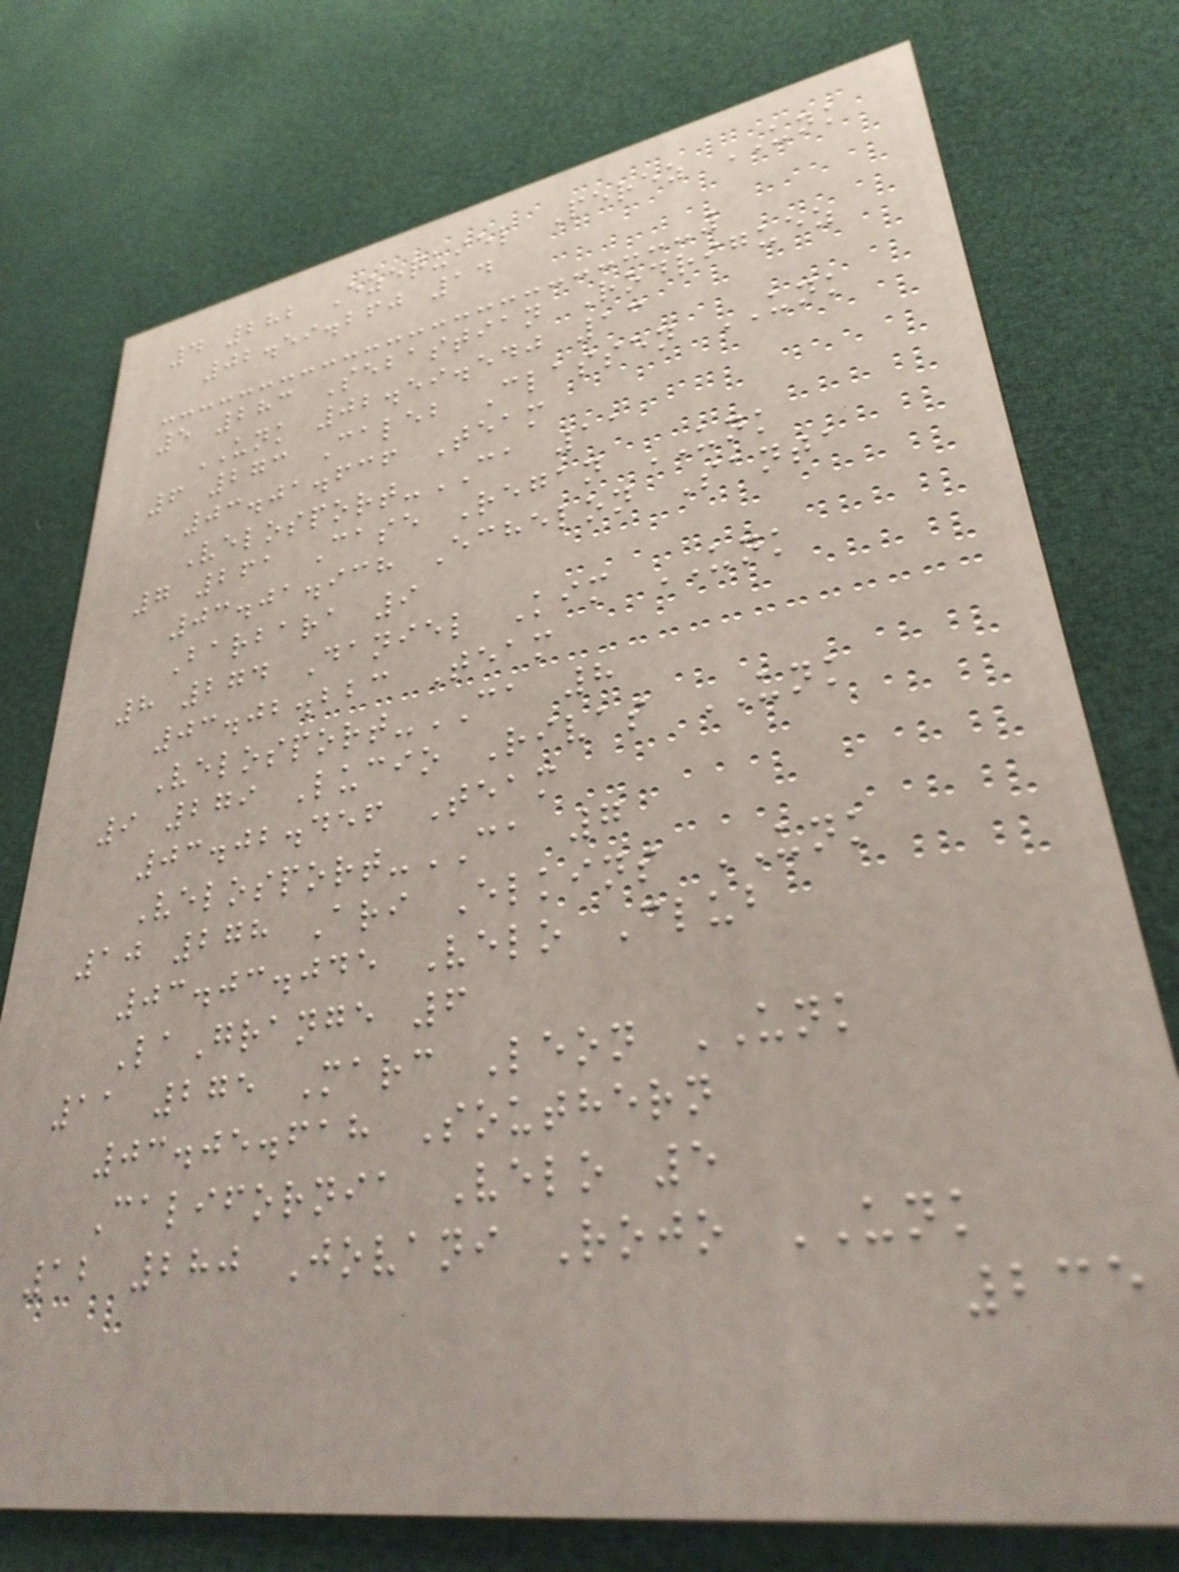4 282 Ezequiel Perez UNK
02.59.260 14
5 283 Sebastian Rodriguez
UNK 02.59.540 13
6 273 Caleb Classen UNK
03.01.636 Team
Velosport-CA 11
7 261 Case Regan UNK
03.01.938 Echelon Santa
Barbara 9
8 274 Daniel Kim UNK
03.02.223 Team
Velosport-CA 8
9 279 Lucio Rivas UNK
03.02.456 Team
Velosport-CA 7
10 278 Ari Elkins UNK
03.03.045 Velo Club
LaGrange 6
11 275 Marc Leon UNK
03.05.618 Southern
California Velo 5
12 280 Jovani Rojo UNK
235
